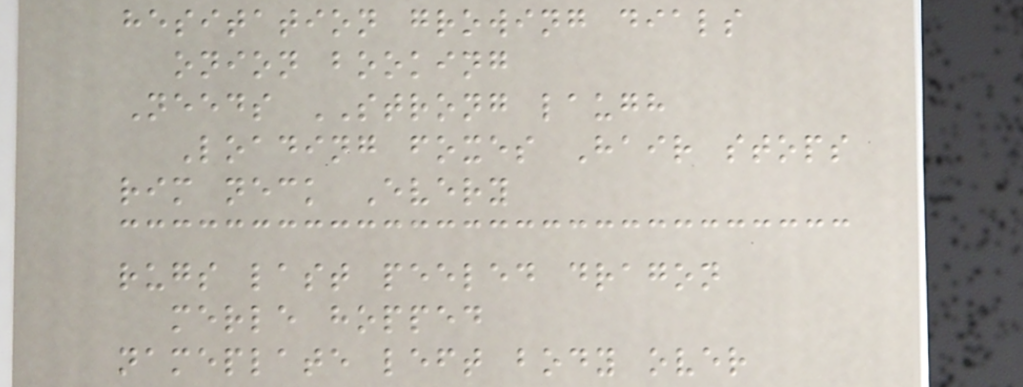hesitation growing dials
onion booking
Needs STRONG laugh
Loading foxes Hair stops
rim neck Every
rugs last peeled dragon
merle hopped
nameplate left body over
